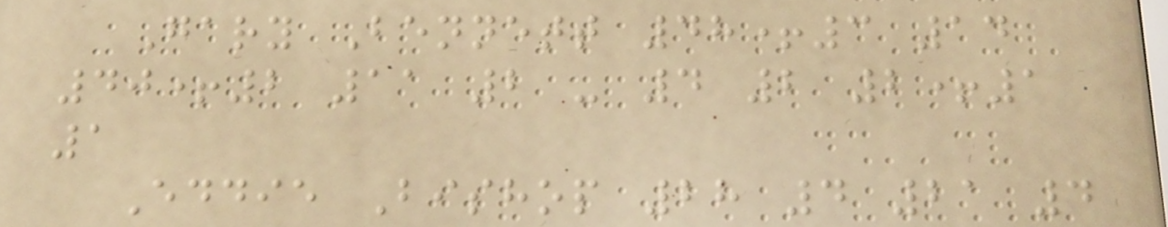Gary Bennett 48+3 14
40+2 11 2 - 4 2 2+1
1
Eddie Bishop 28 4 21 4
